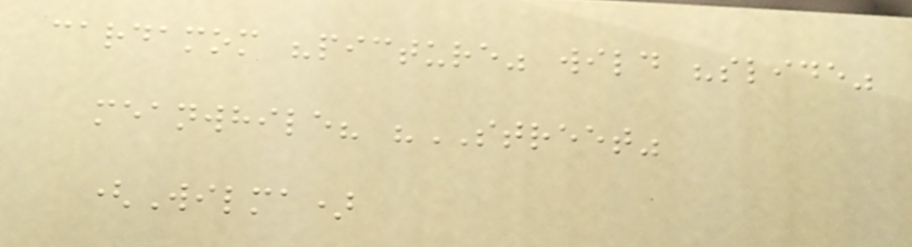cardamom "picture" wild "slide"
meanwhile? "STREET"
(Wilma)
